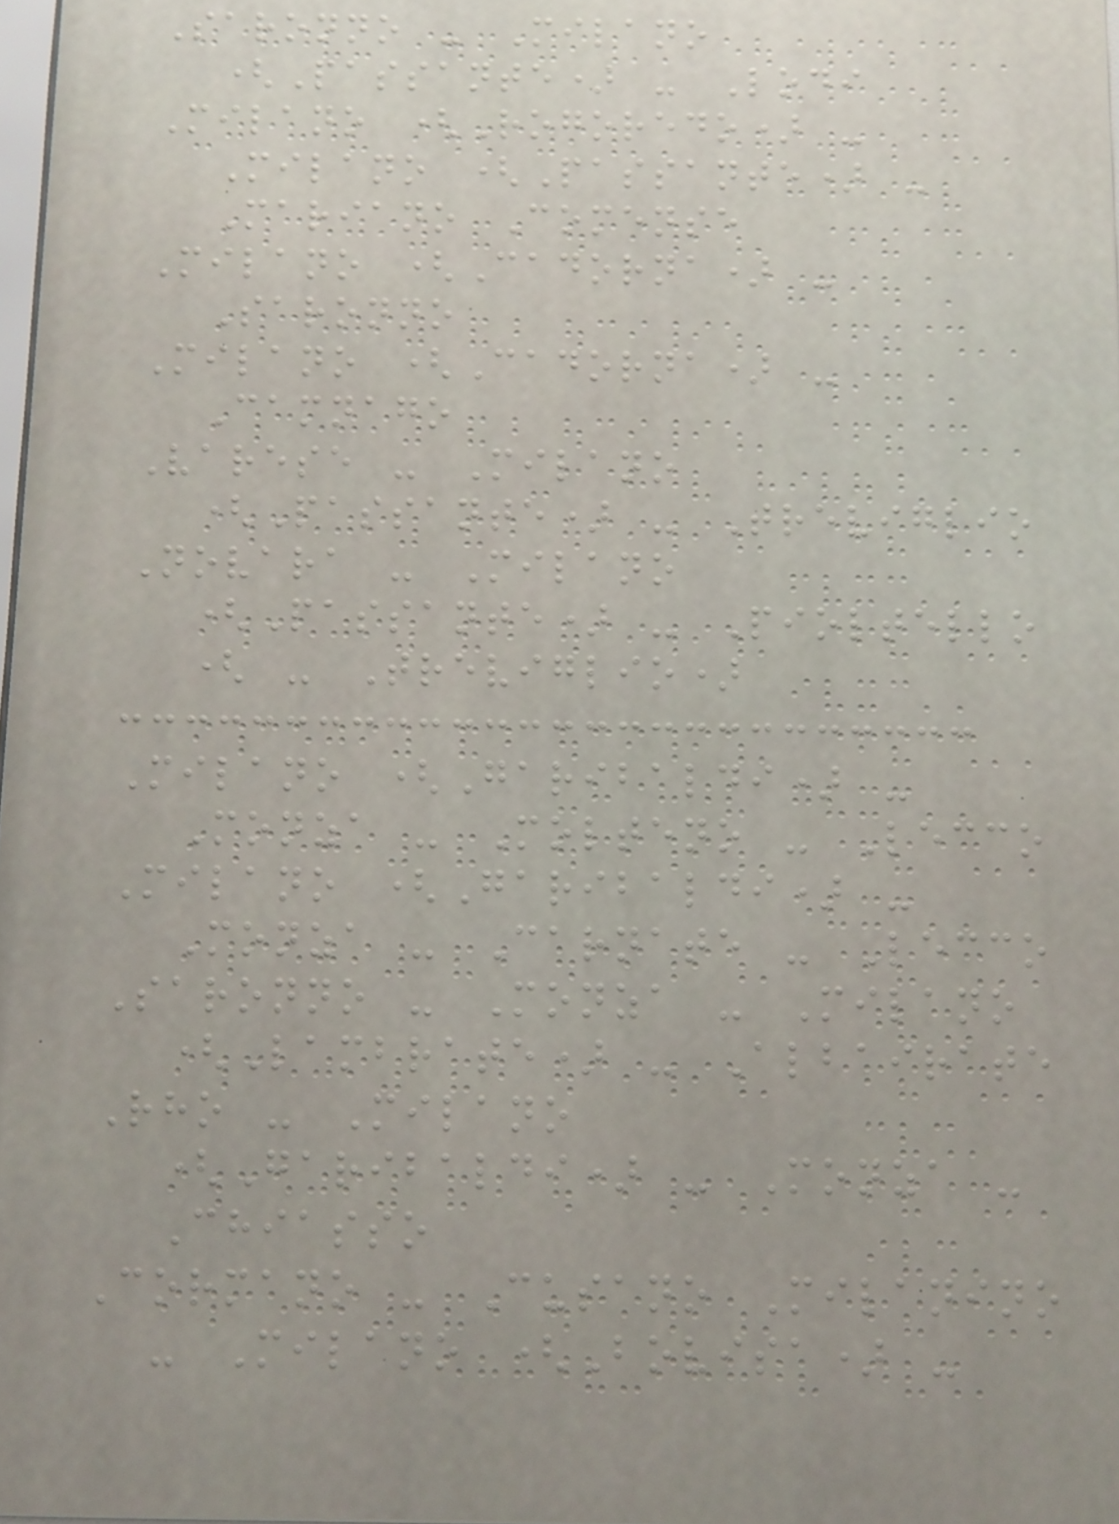Saronno - Milano
(Passante) - Lodi
Milano (Rogoredo) -
Milano (Passante) -
Mariano Comense
Milano (Cadorna) -
Saronno
Milano (Cadorna) -
Camnago
Varese - Milano
(Passante) - Treviglio
Novara - Milano
(Passante) - Pioltello
( - Treviglio)
Milano (Garibaldi) -
Monza - Molteno - Lecco
Milano (Garibaldi) -
Monza - Carnate - Lecco
Saronno - Monza - Milano
(Lambrate) - Albairate
Rho - Milano
(Garibaldi) - Monza -
Chiasso
Cormano - Cusano Milanino
- Milano (Bovisa) -
